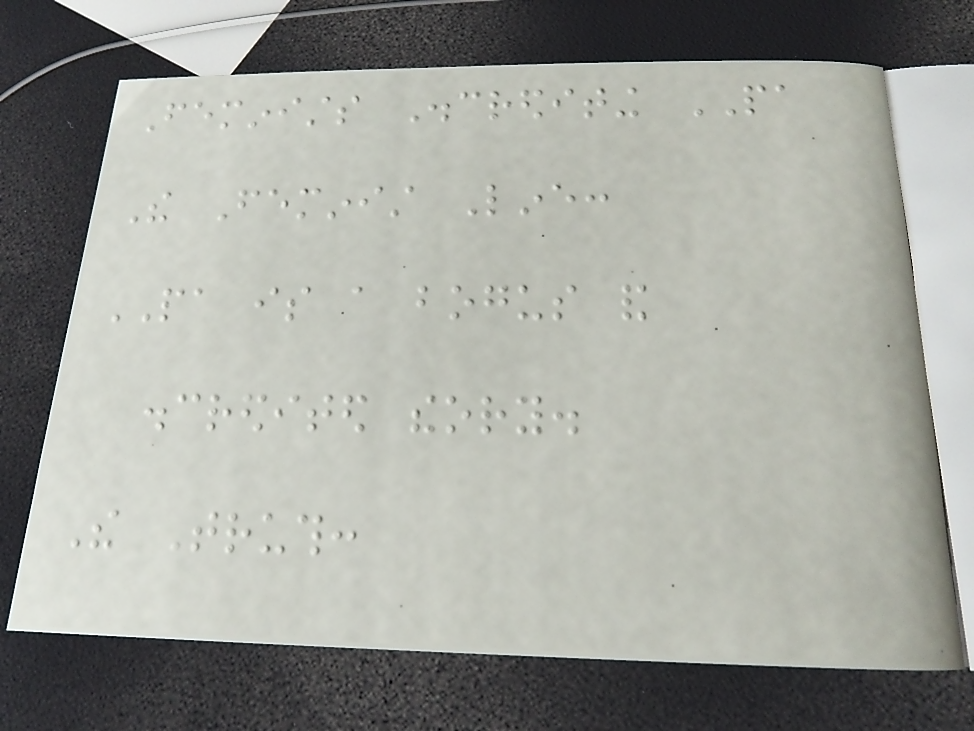Feminists Discrediting PA
The Feminist Line:
PA is a bogus and
discredited theory.
The Truth:
